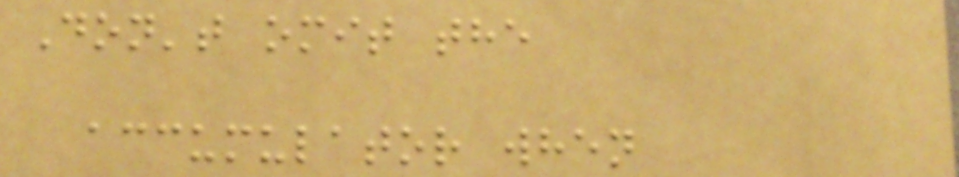Don't omit the
accumulator when
